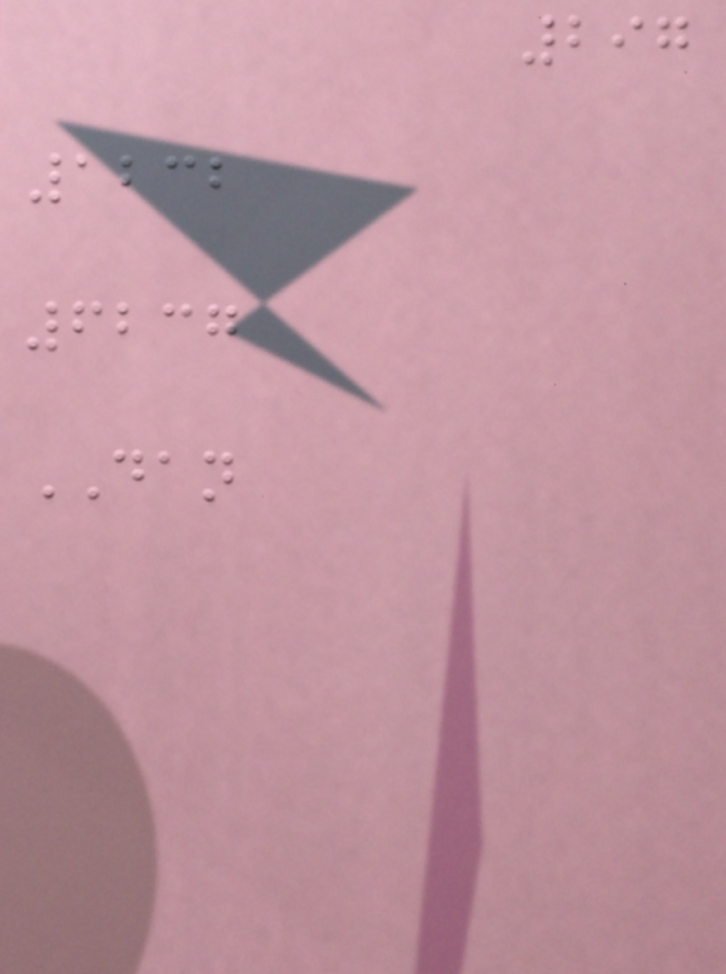297
1232
6237
DAN
